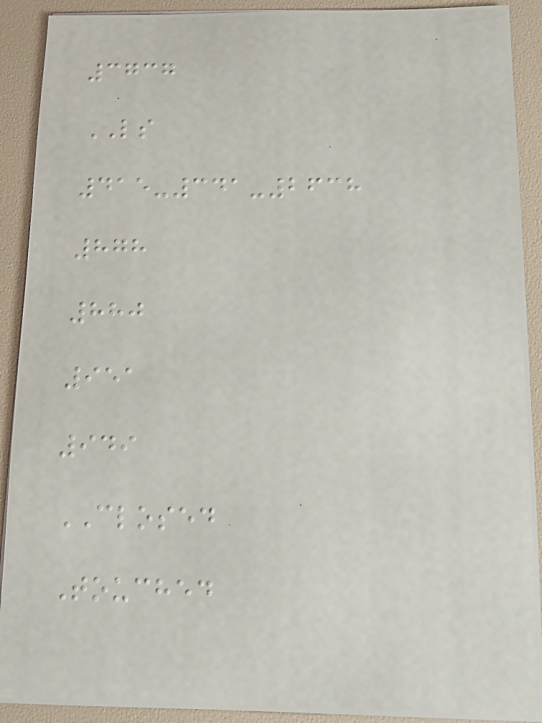3737
LS
415-341-2638
878
880
951
949
CLOSED
Touched
